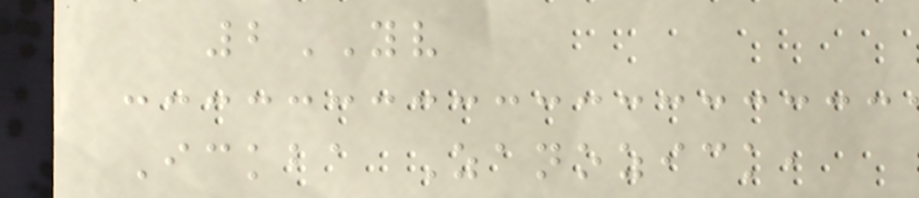2YV
Ickba Zanozick,
